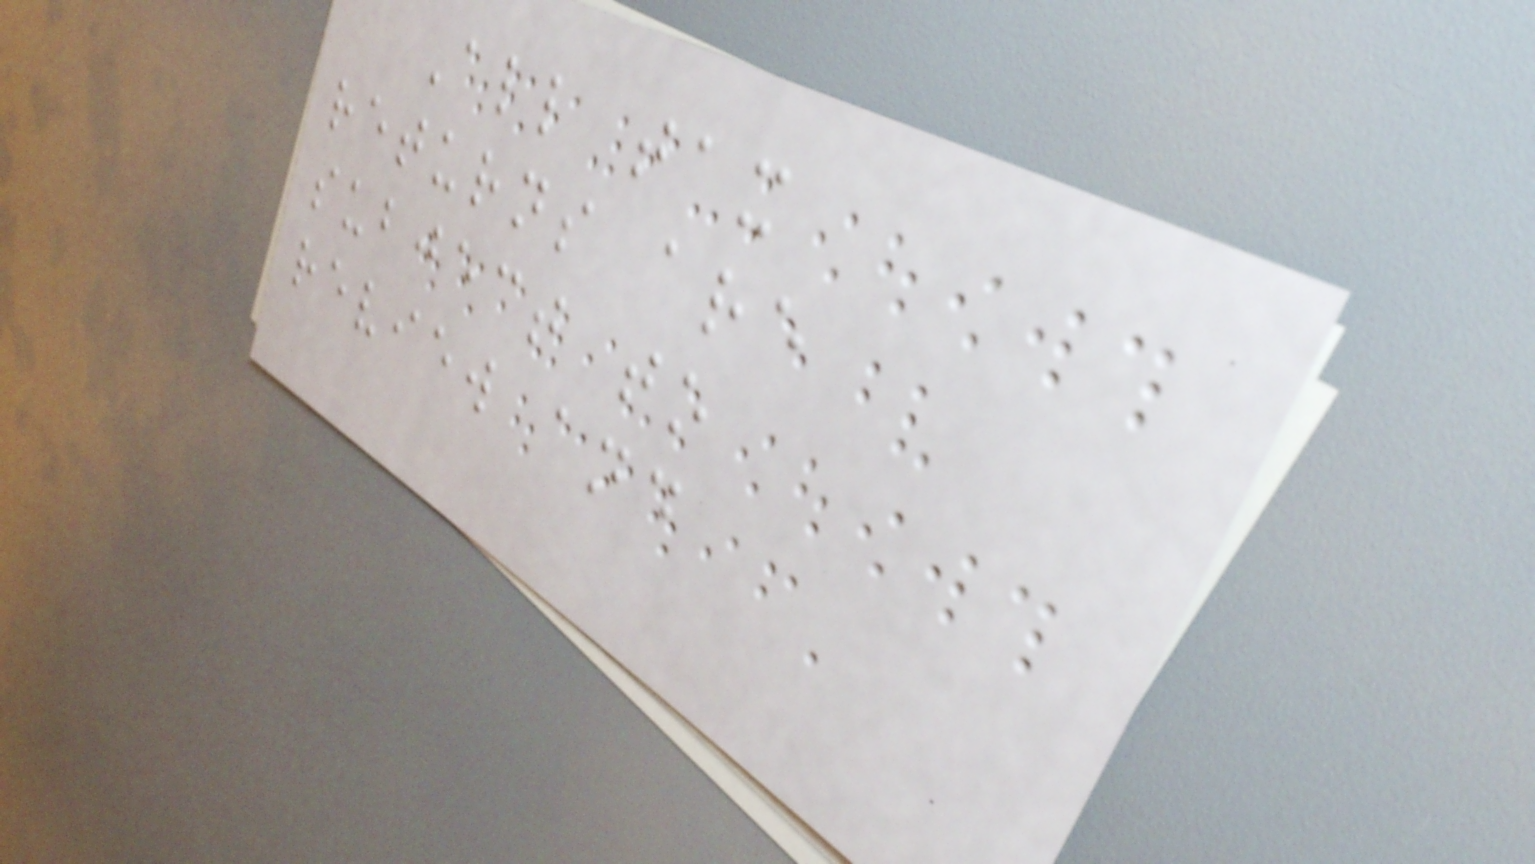All tax
returns are
subject to
review and
